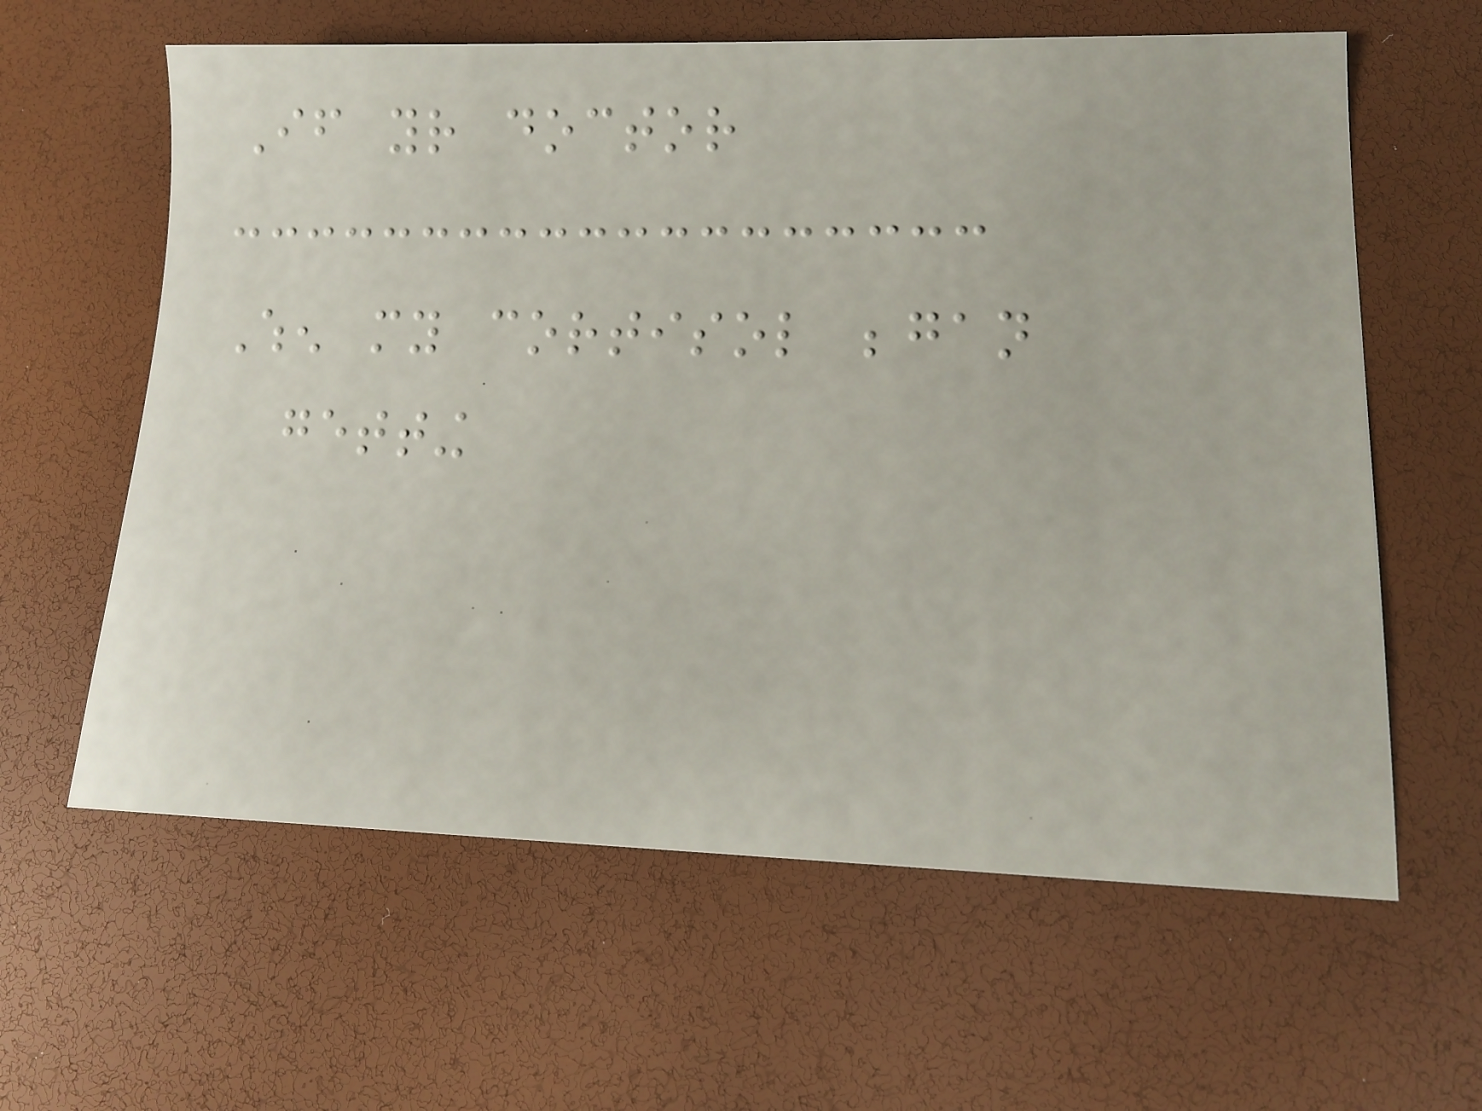If your doctor
When my cortisol began
getting
